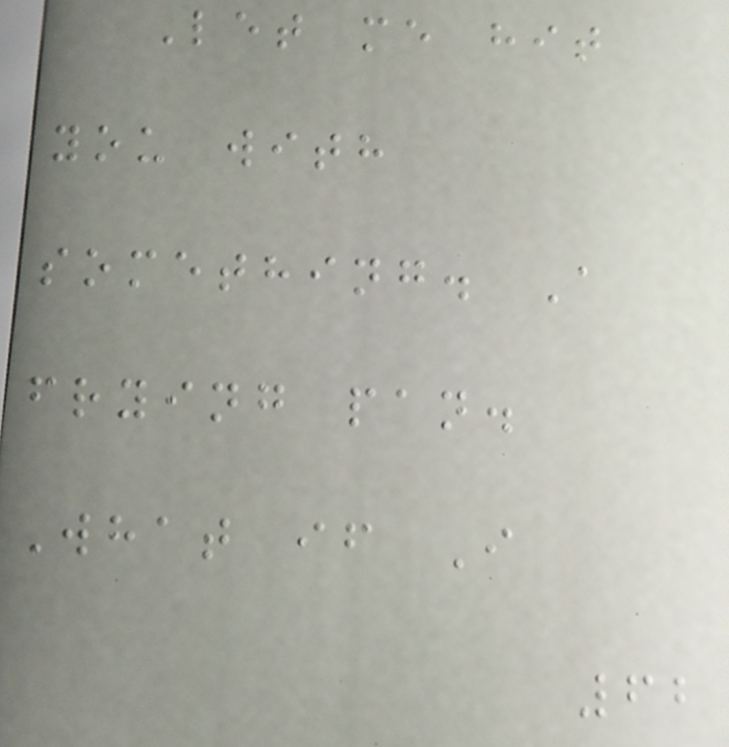Let me hit
you with
something. A
frying pan.
What if I
62
